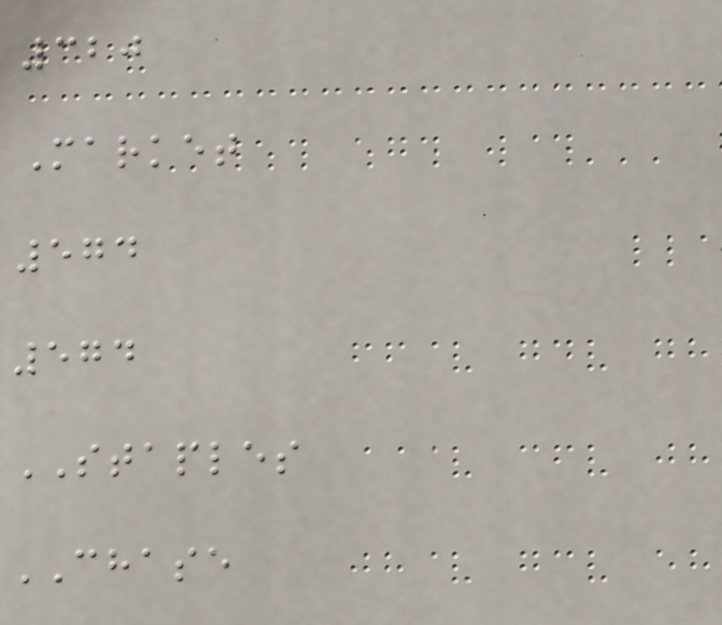320
Market
574
574
STAPLES
CHASE
